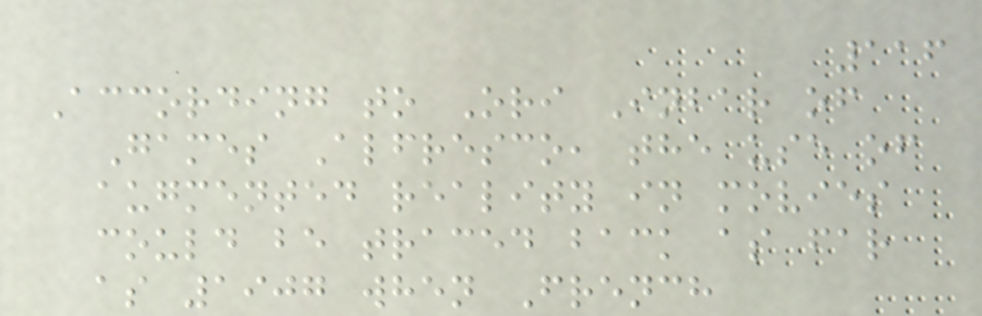116
According to Ori Inbar of
Games Alfresco, the use of
augmented reality in movies
could be traced back as far
as 1907 when French
